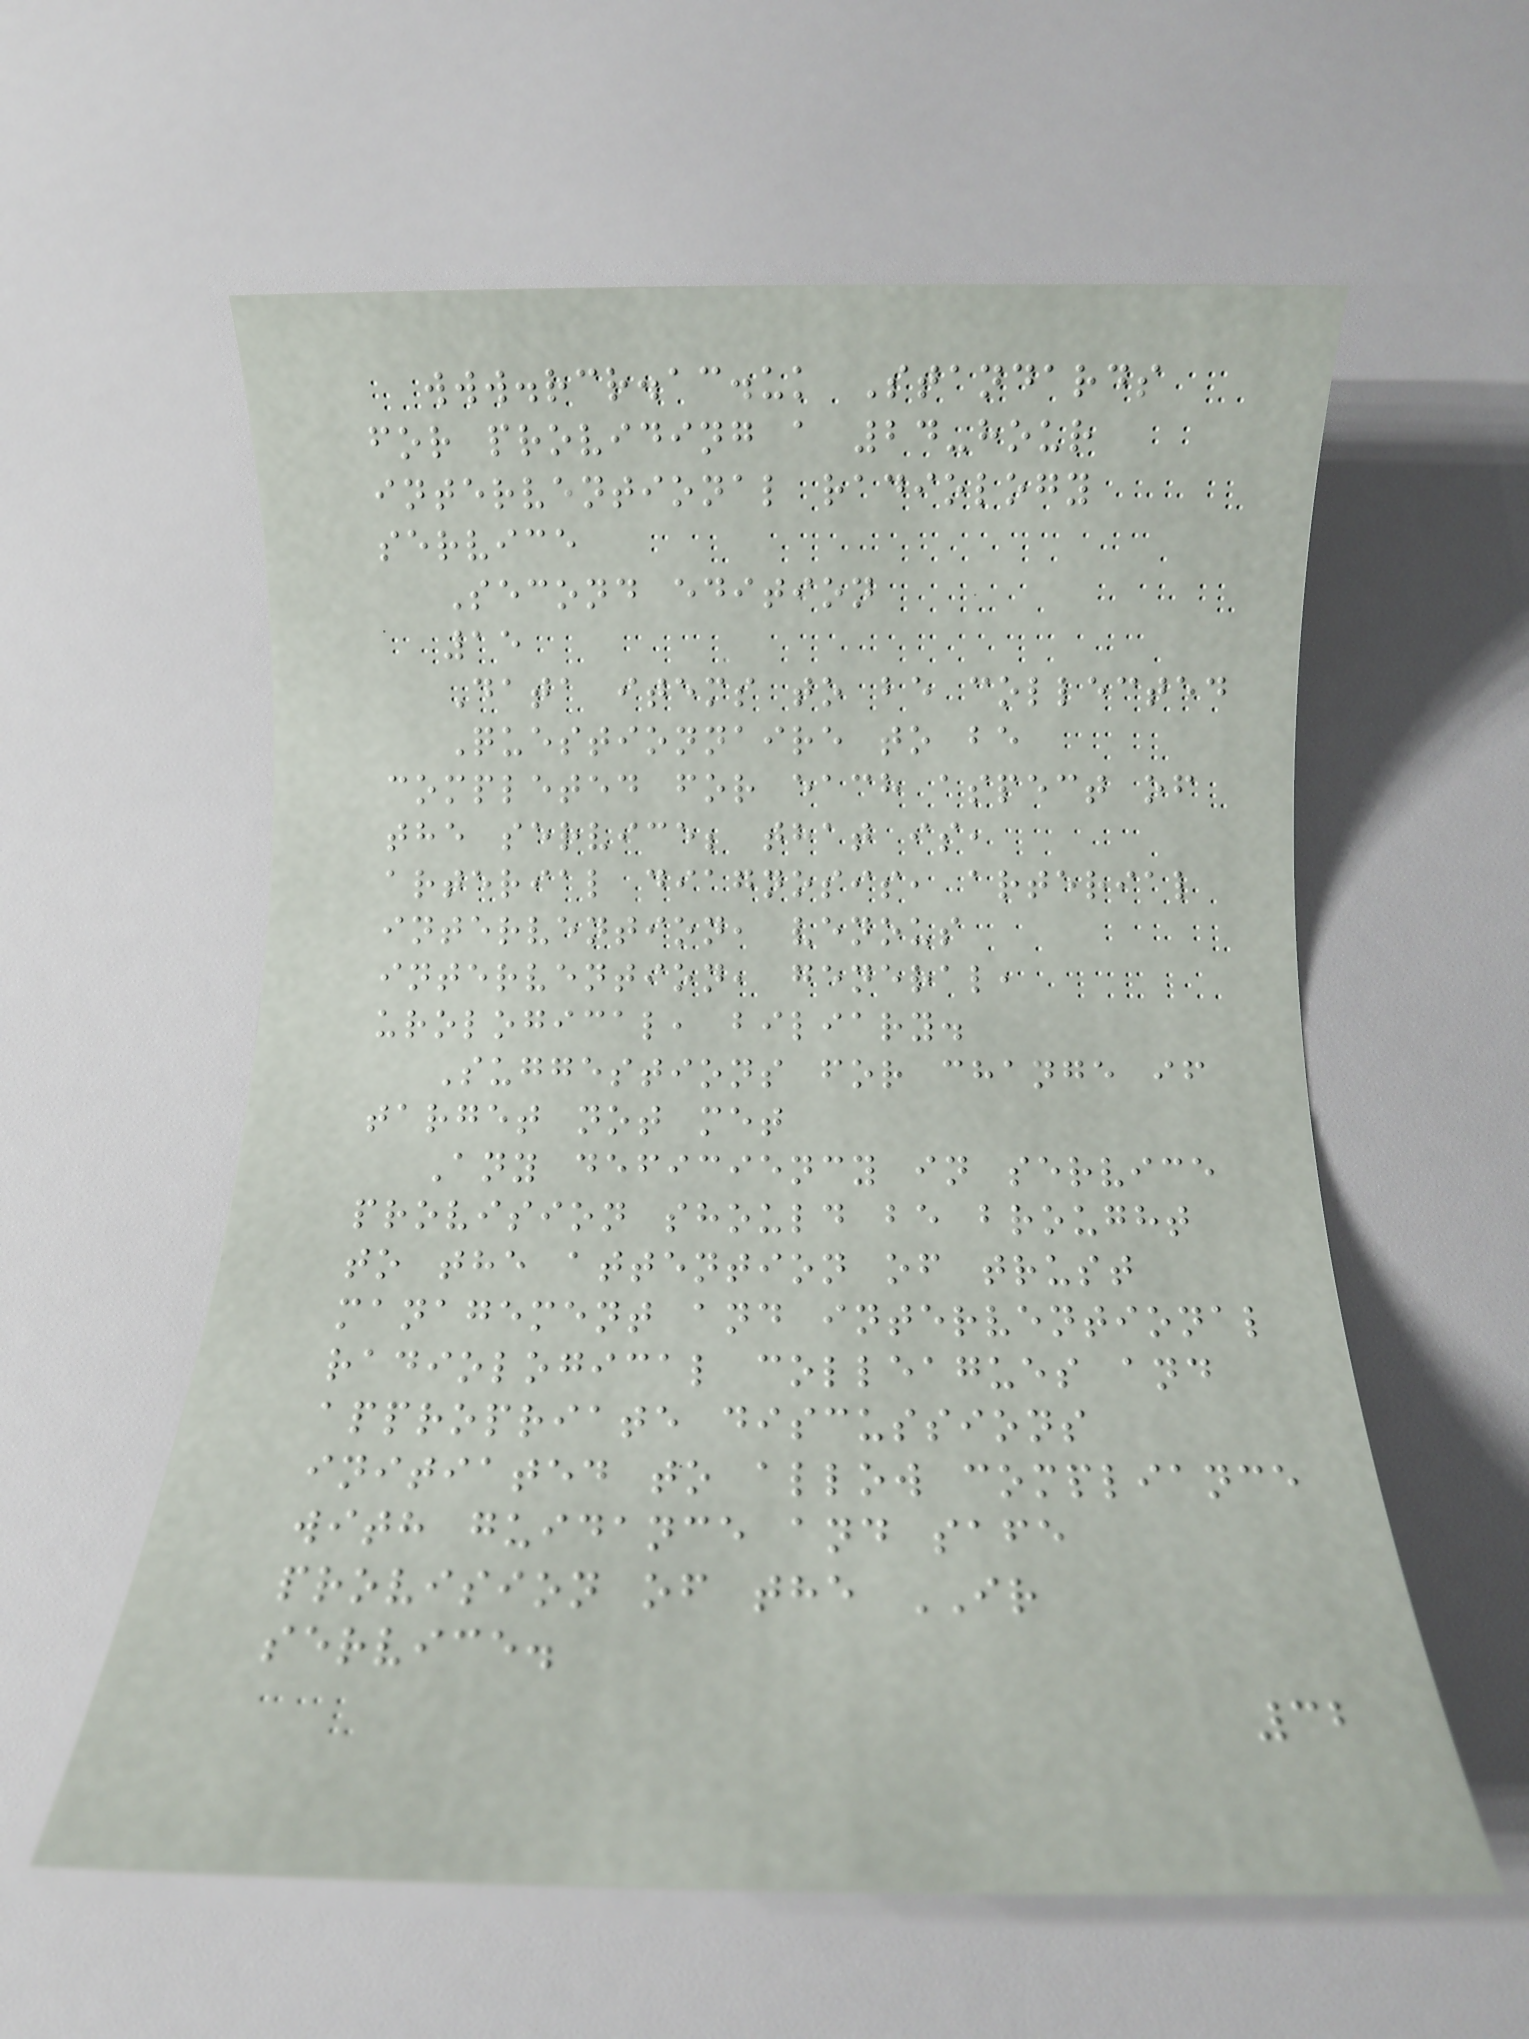www.rcr.ac.uk Standards
for providing a 24-hour
interventional radiology
service
Second edition
15
Data items to be collected
Questionnaire to be
completed for each aspect of
the service; that is,
arterial diagnosis, arterial
intervention, venous
intervention, general,
urological, biliary.
Suggestions for change if
target not met
Any deficiency in service
provision should be brought
to the attention of trust
management and interventional
radiological colleagues and
appropriate discussions
initiated to allow compliance
with guidance and safe
provision of the IR
service.
32
